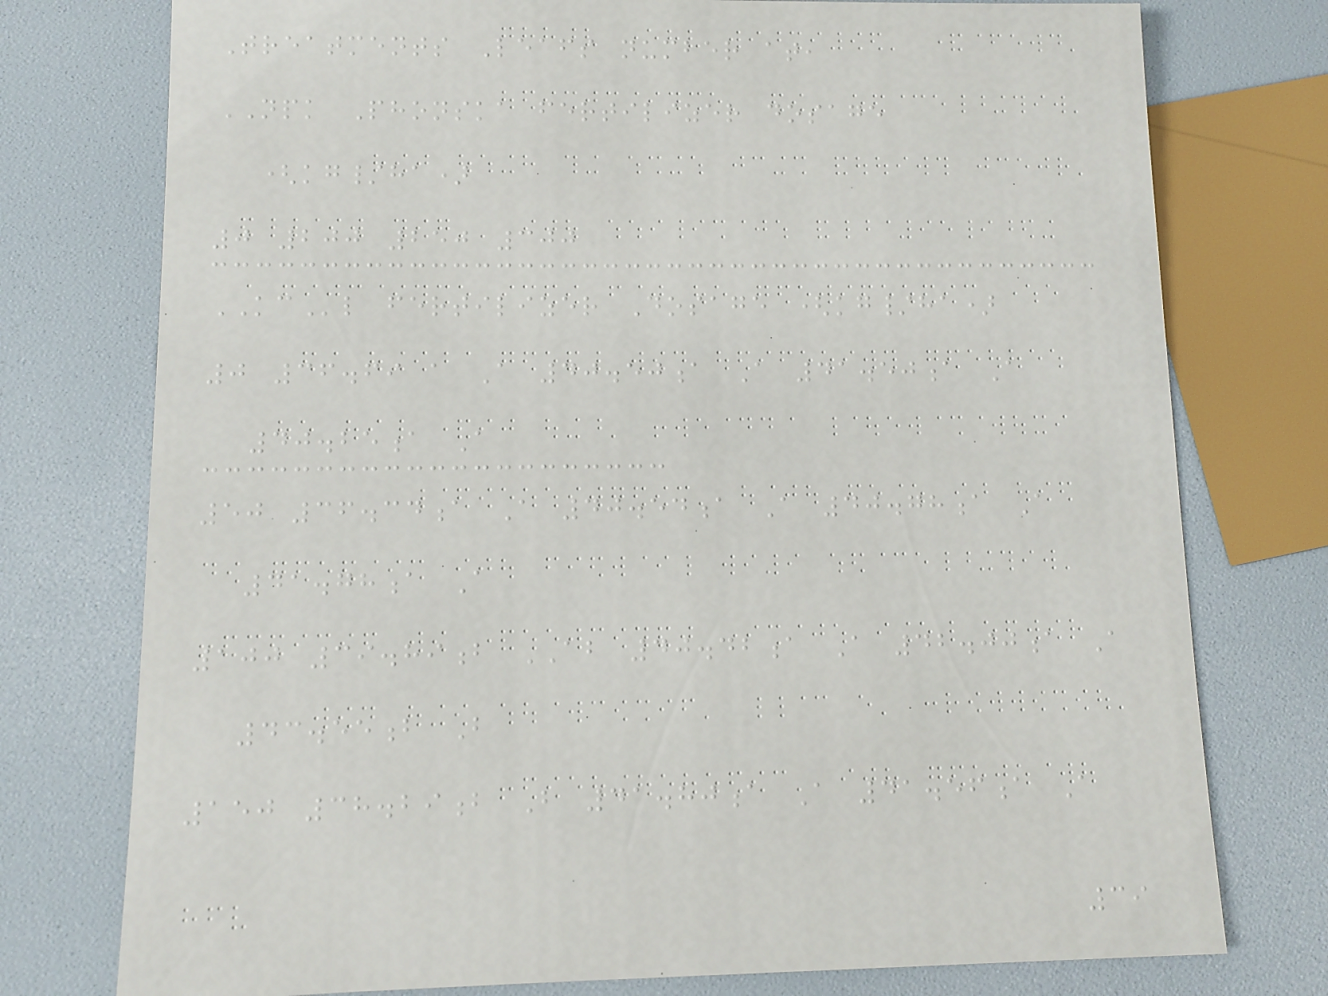Treatments Leafs number at,
NPK Phonska fertilizer dosage
(kg/ha)
0 200 250 300
KCl fertilizer Dosage (kg/ha)
0 36.69 a A 40.50a A 41.50a A
40.25a A
50 36.34a A 40.54a A 40.78a A
41.78a A
100 39.89b AB 40.42a A 42.00a A
43.55b B
150 38.29b B 41.80a A 41.56a A
39
